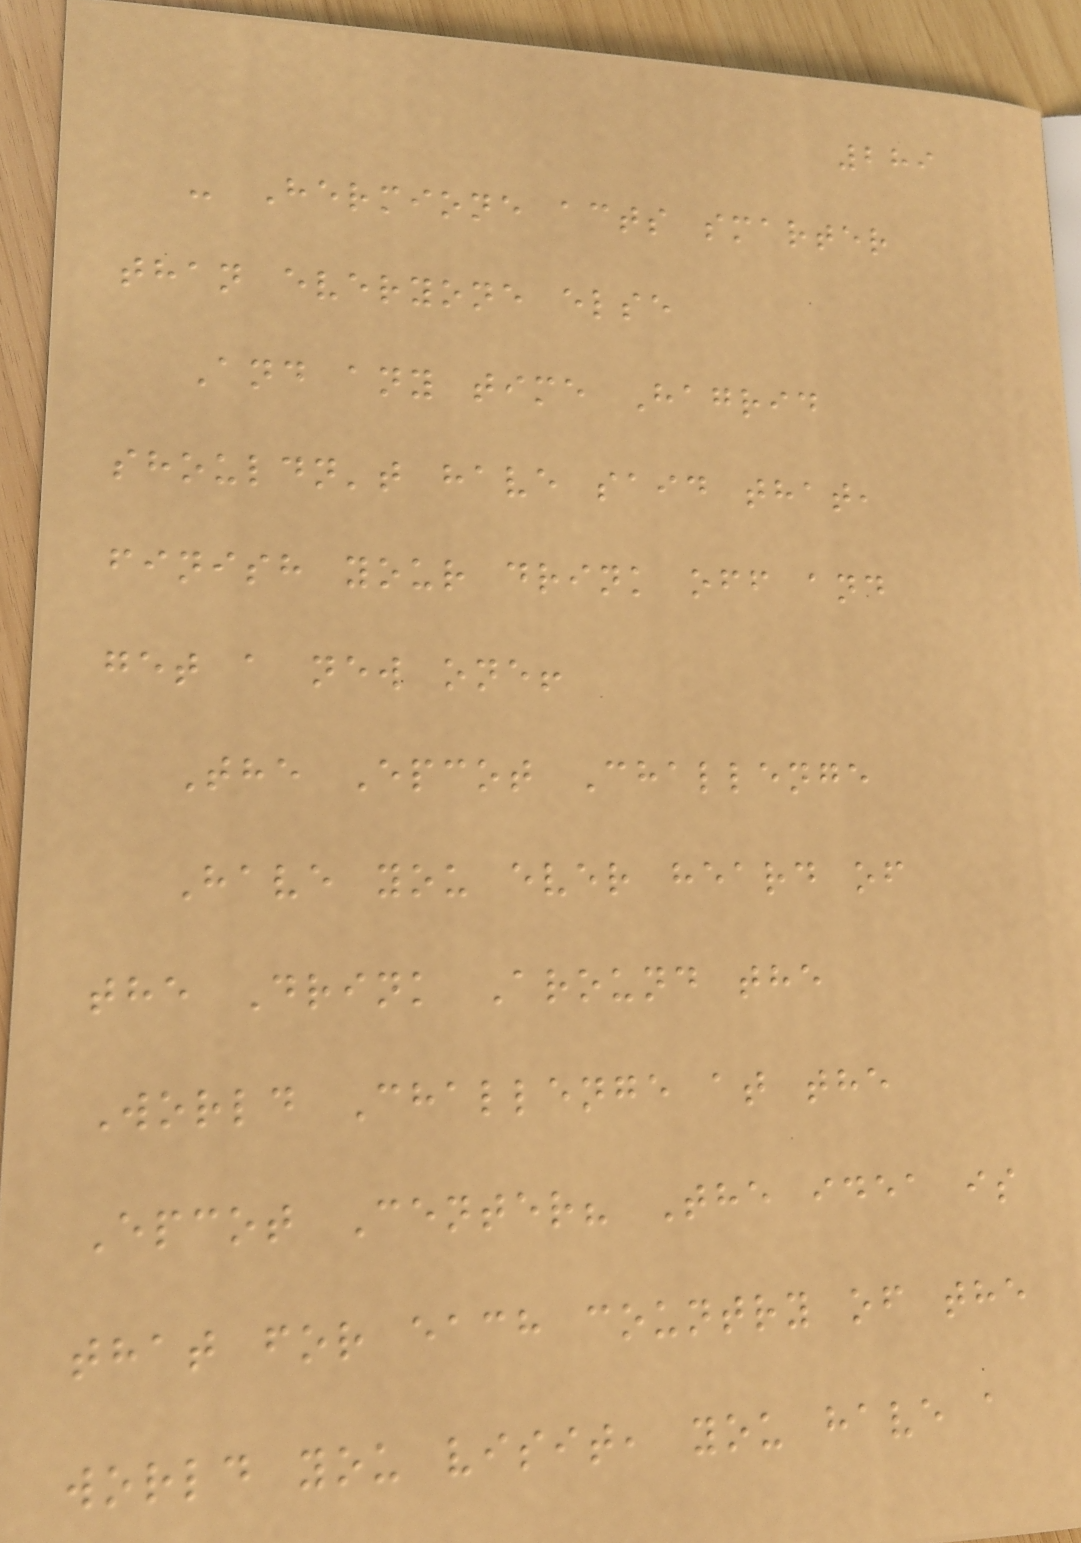289
- Hermione acts smarter
than everyone else
And any time Hagrid
shouldn't have said that,
finish your drink off and
get a new one!
The Epcot Challenge
Have you ever heard of
the Drink Around the
World Challenge at the
Epcot Center? The idea is
that for each country of the
world you visit, you have a
